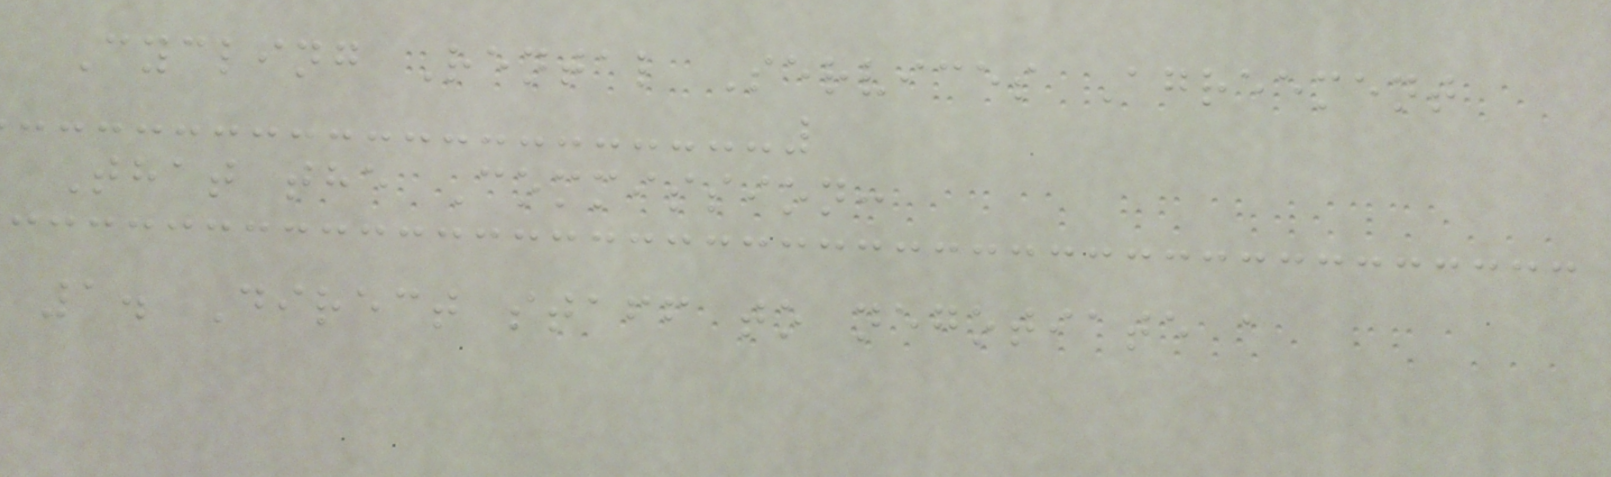Cycling Rental Services Agreement
That the Commission:
1. Direct staff to negotiate a
